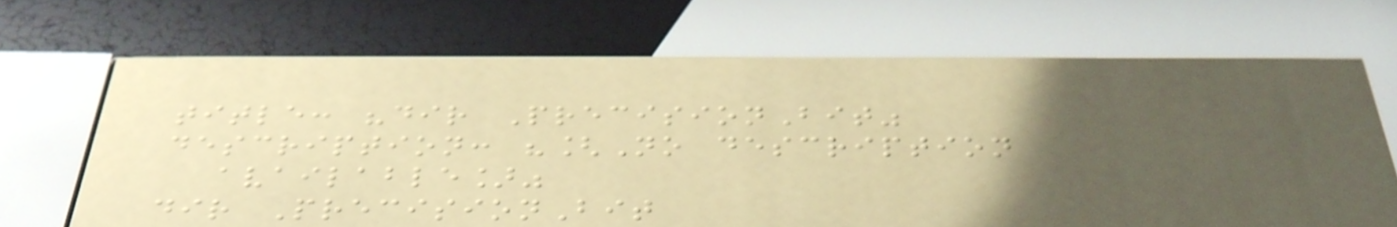title: "dir PrecisionBit"
description: "[No description
available]"
dir PrecisionBit
